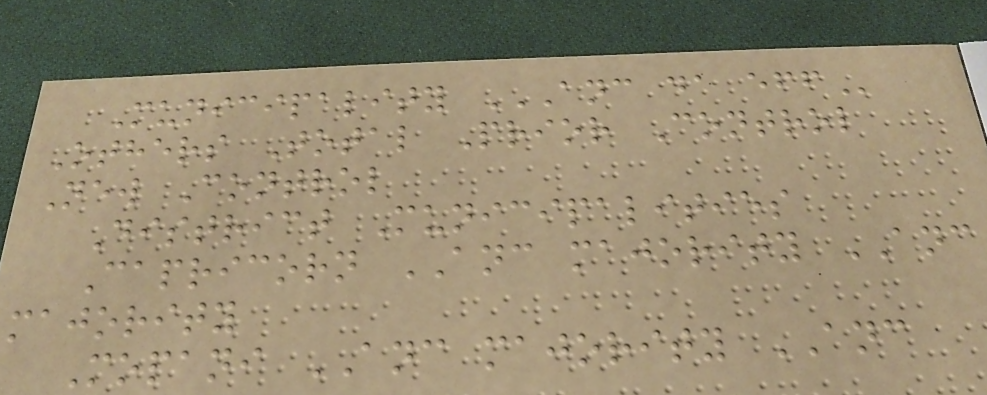Municipality ANC DA EFF
Others Total Prior Control
New Control
District Municipalities
Capricorn ANC majority ANC
majority
Mopani ANC majority ANC
